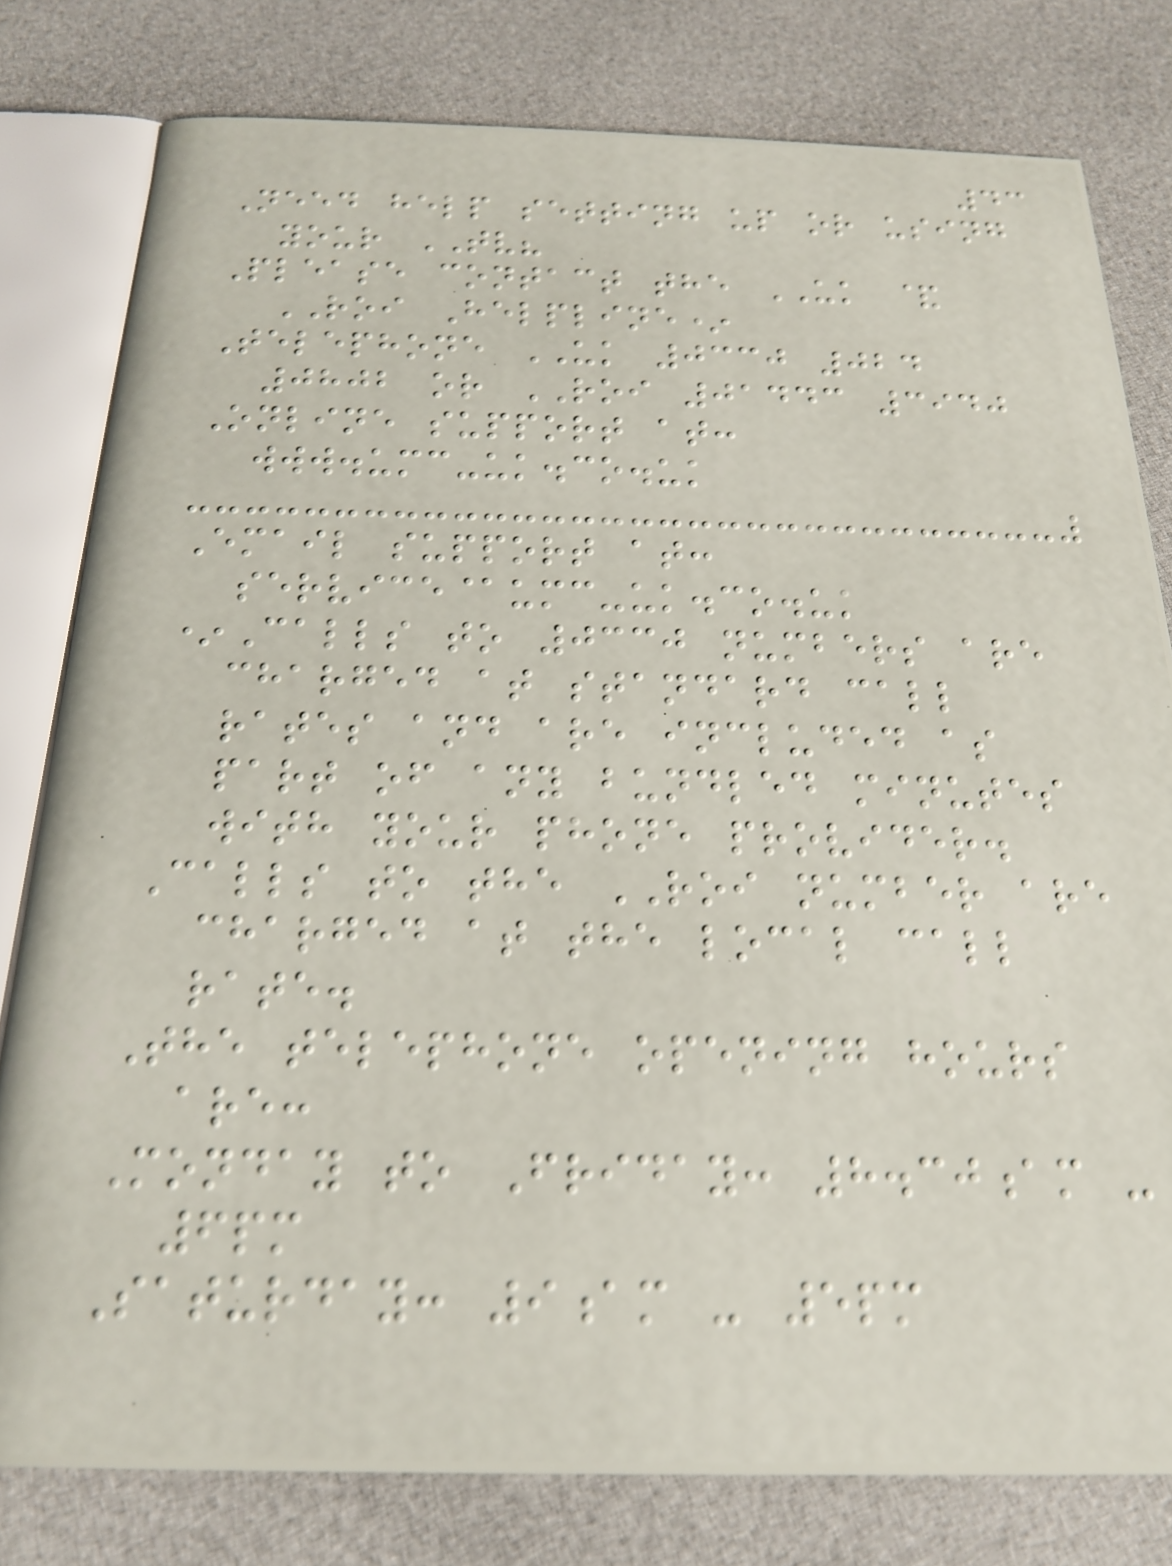43
Need help setting up or using
your TV?
Please contact the UK &
ROI Helpline*
Telephone UK 0330 024
0802 or ROI 01443 3940
Online support at:
www.umc-uk.co.uk
Email support at:
service@umc-uk.co.uk
*Calls to 0330 numbers are
charged at standard call
rates and are included as
part of any bundled minutes
with your phone provider.
Calls to the ROI number are
charged at the local call
rate.
The telephone opening hours
are:
Monday to Friday: 8.30am -
6pm
Saturday: 9am - 5pm
